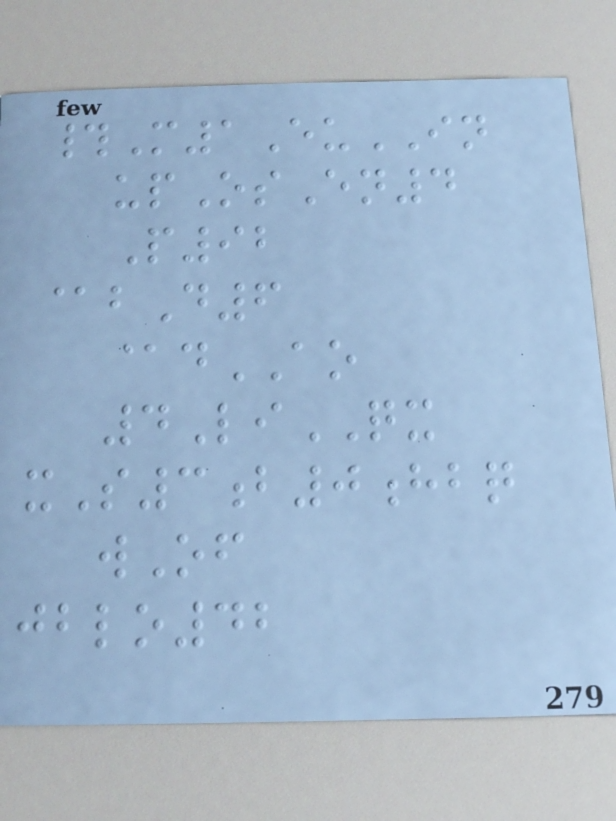#M1EuIN
upOsEn4
P92
@bD6
@dAO
4LiQX
xS3b0hbq
wOf
jblo42
